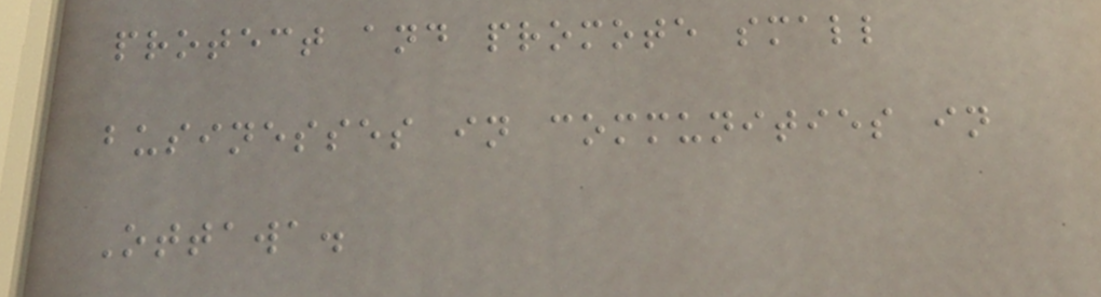protect and promote small
businesses in communities in
Ottawa.
